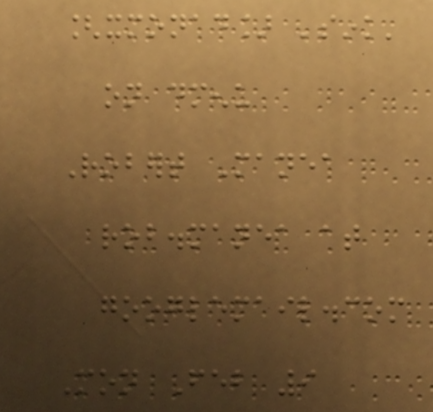[xmonad] 'sink'
on dmenu
Robert Manea
rob.manea at
googlemail.com
Mon Feb 9
